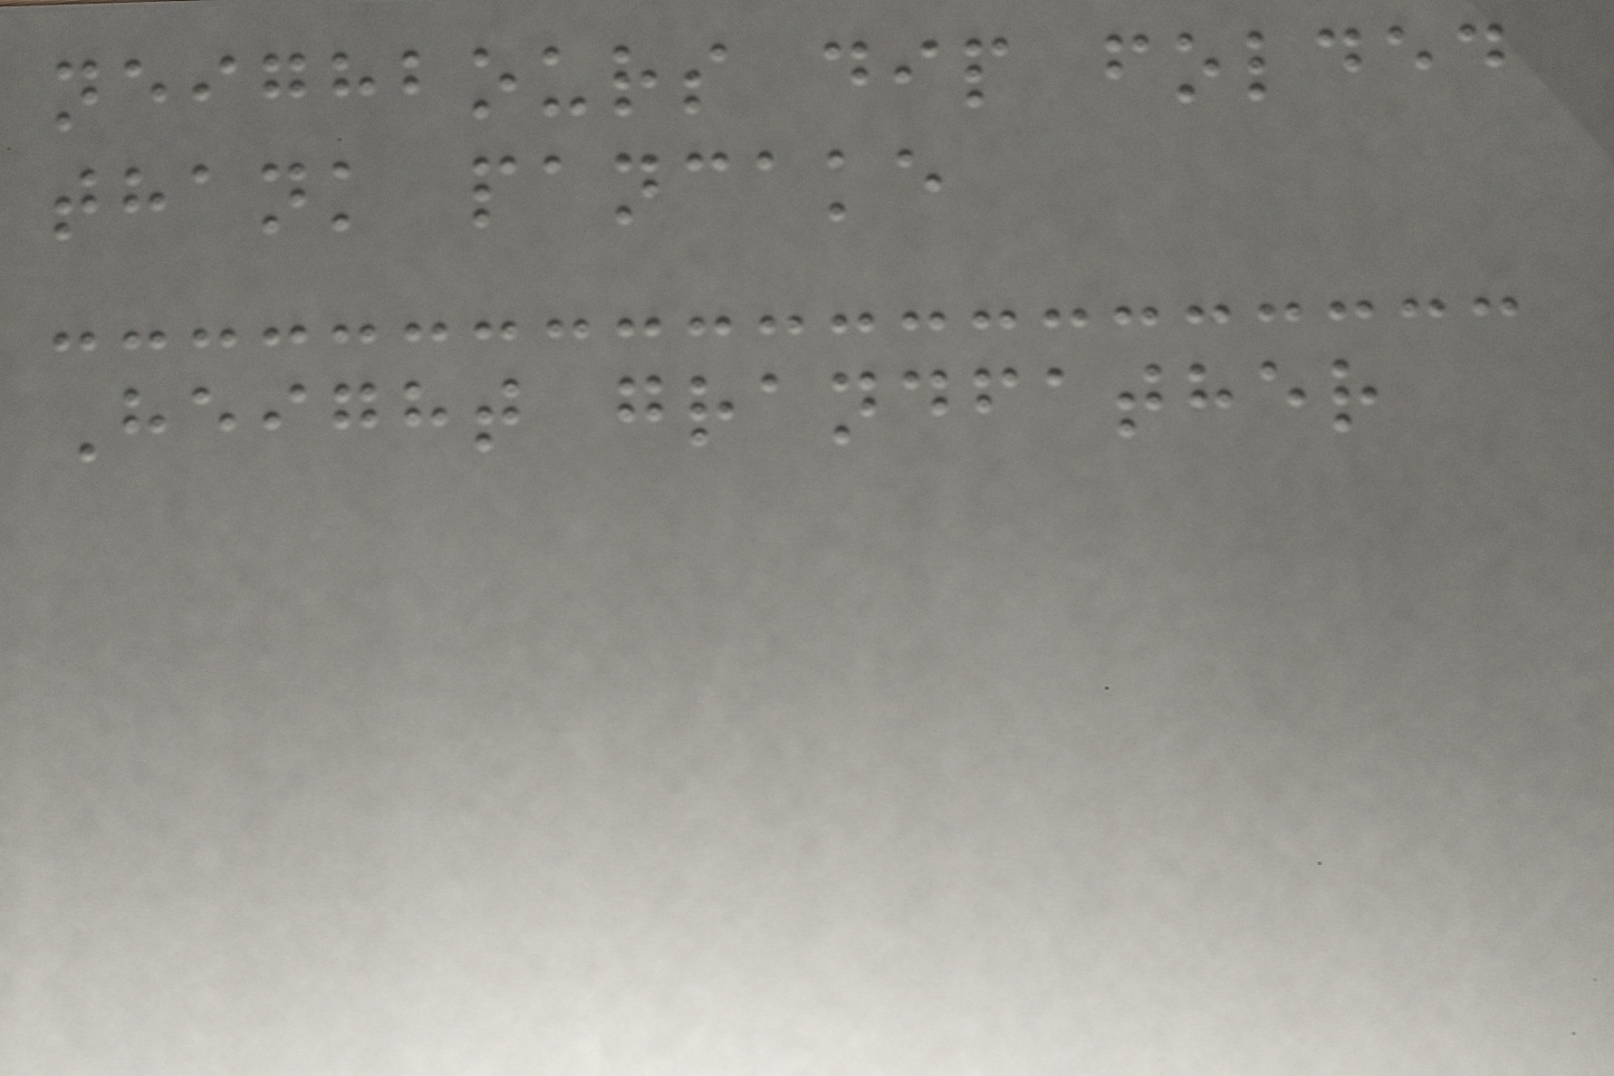neighbours dip folded
thank pancake
Height grandfather
